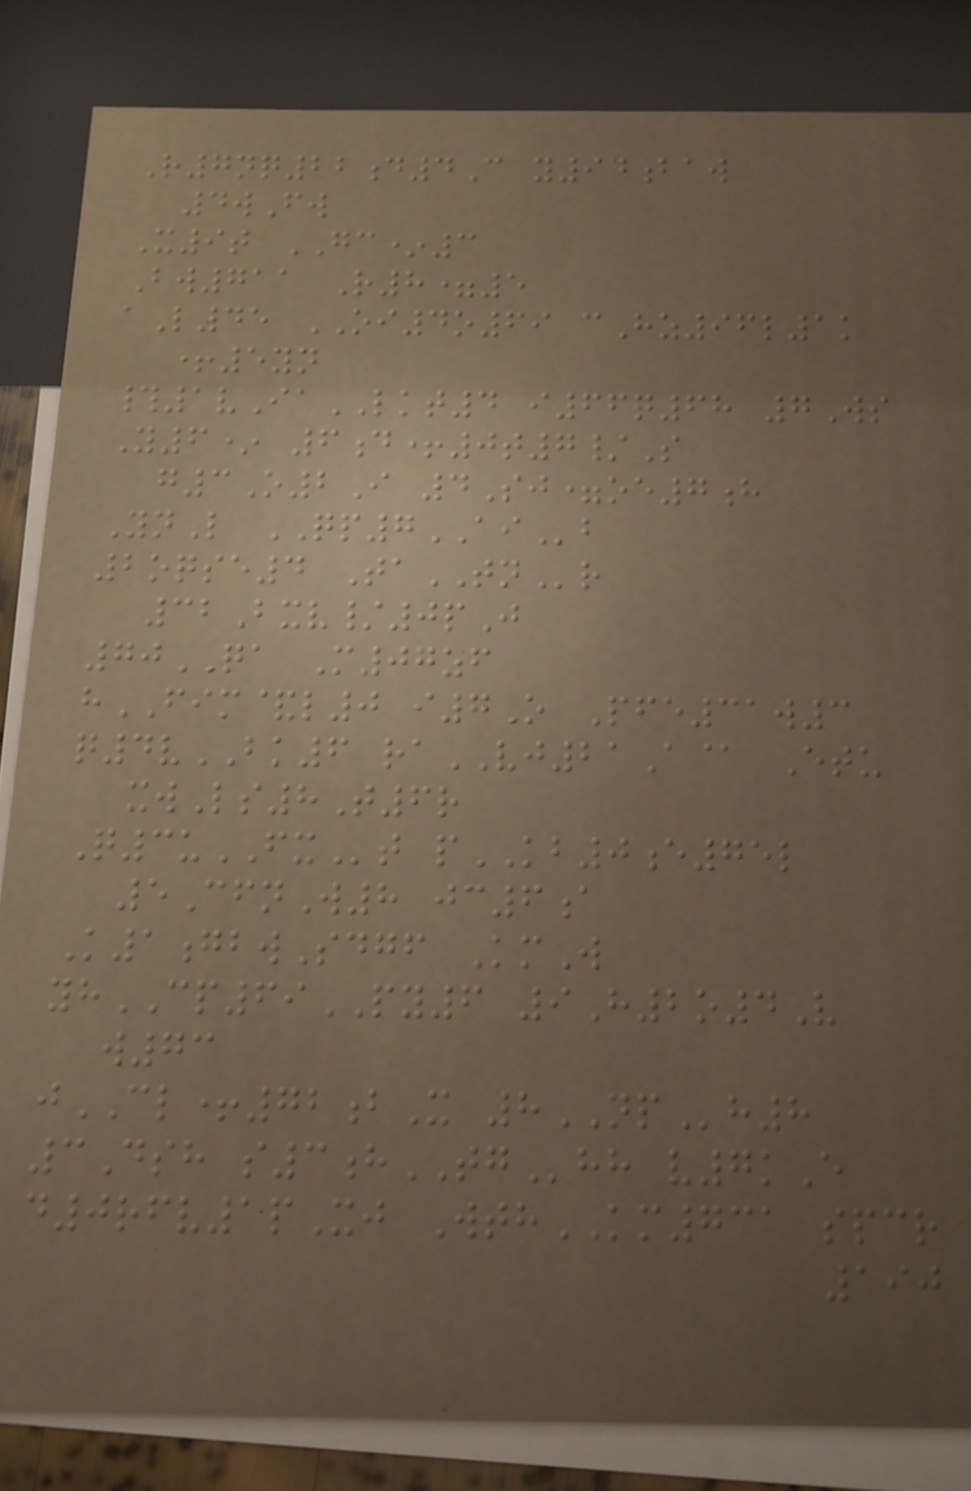R7nq22d4C y94baw
4wFw
X9t GC*3
Bw711 R8=5
aL45 OI4o69 cHz96l1k
+5yn
#1vIaLKT4 i66q68 7Ws
Y6* 6d+0t7/S
g3O2I 4Sj=oe7h
YnL QP7AIb
2oqse4 TaTNr
32Bxv/0pJ
70QA M07zf
hFIM&l0 i7O Pfe31w3
q4vBK6 raVJ21A@ Etu
xwLs8T6r
Q3uFXt pKB0e75l
5CfnW8 jc6a
K1gbwSdgf KmW
yhCP69PY6 9H2o4V
w73
jCL+72bX 8NPh8
3Dsh s3hTGhh v7kE
d0rfv1pXj WthKM731 spcr
190
